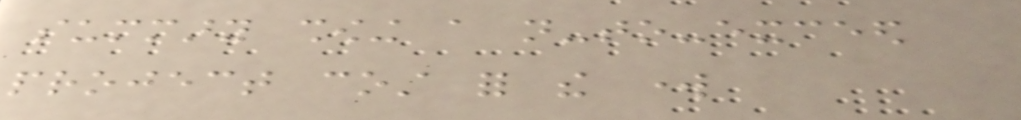summary showing a not-to-exceed
project cost for the work
